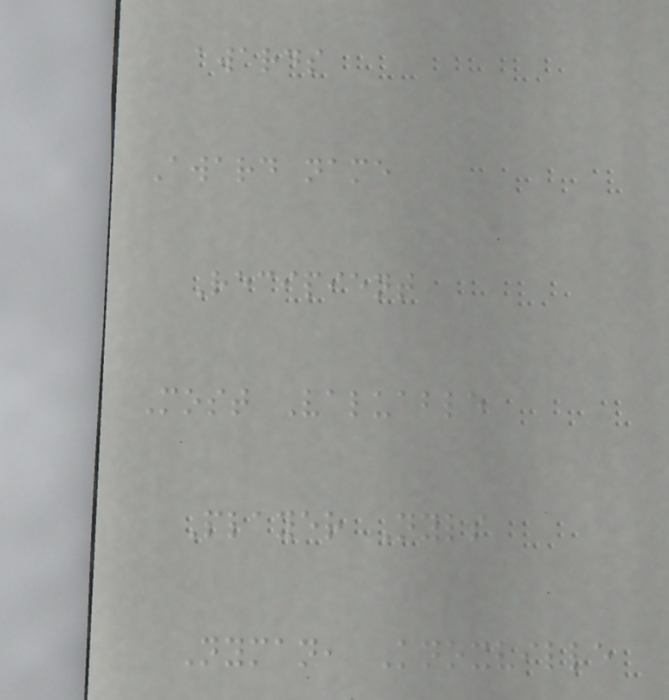awards
Award name
Recipient
Most Valuable
Player Nyls
Nyman, Knoxville
